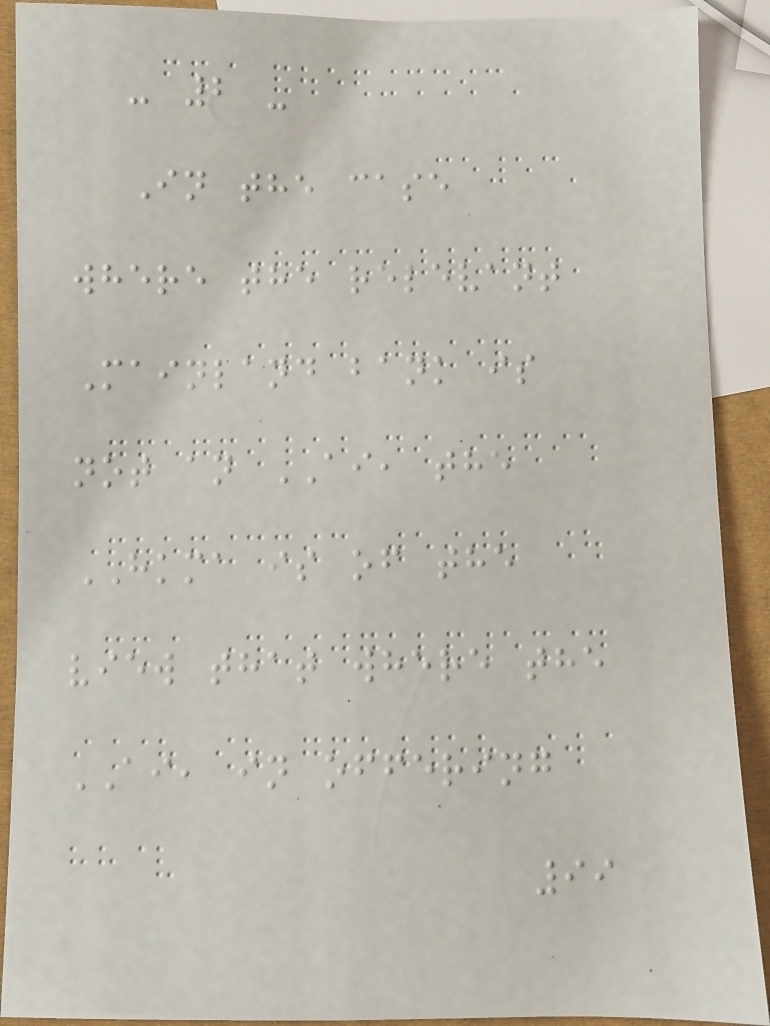- 2 -
In the case
where the relevant
Mainland bank is
not an AI, the
HKMA is of the
view that where the
AI, in offering
99
